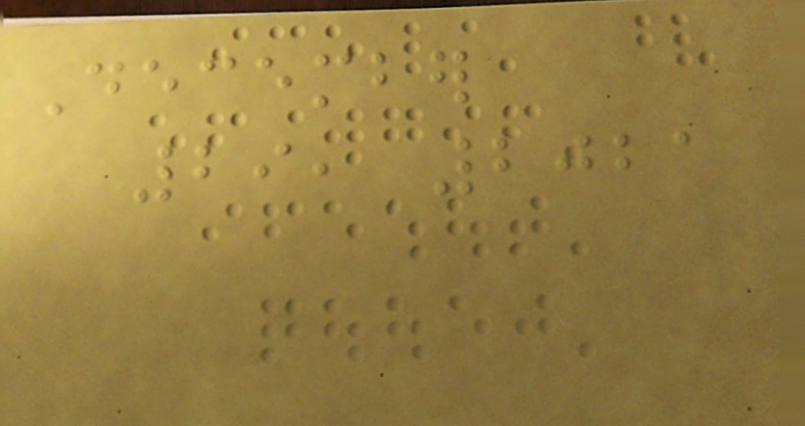December
29, 2021
